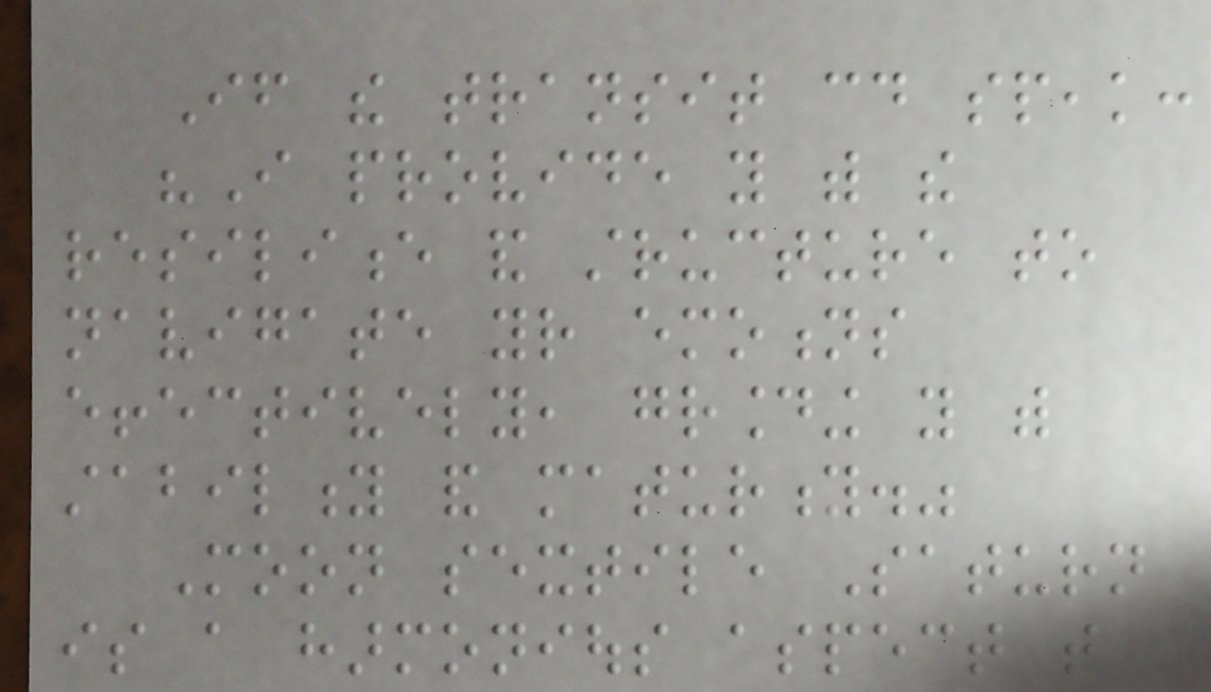If the transit could speak:
"I provide you with the
resilience and structure to
navigate your emotions
effectively, grounding you with
stability and maturity."
Moon sextile Saturn
is a harmonious aspect that
